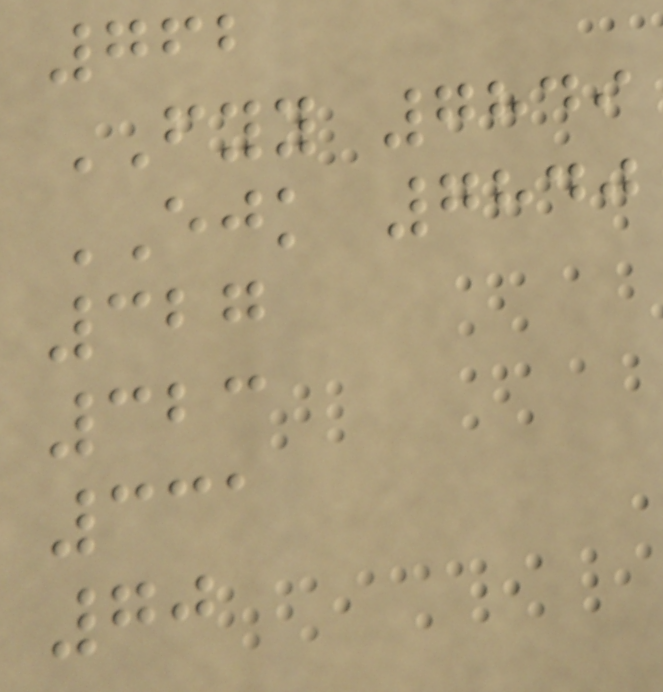762
FYY 7849
EJK 7840
327
323
331
70
